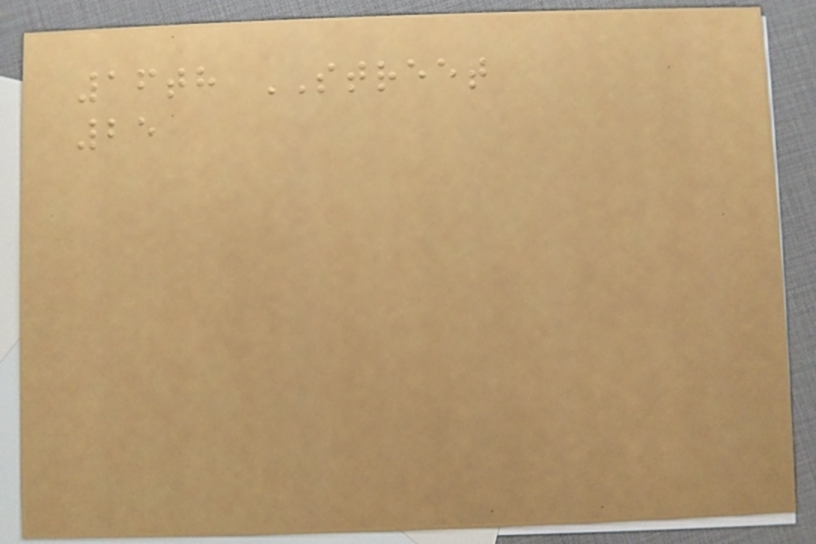16th STREET
25
